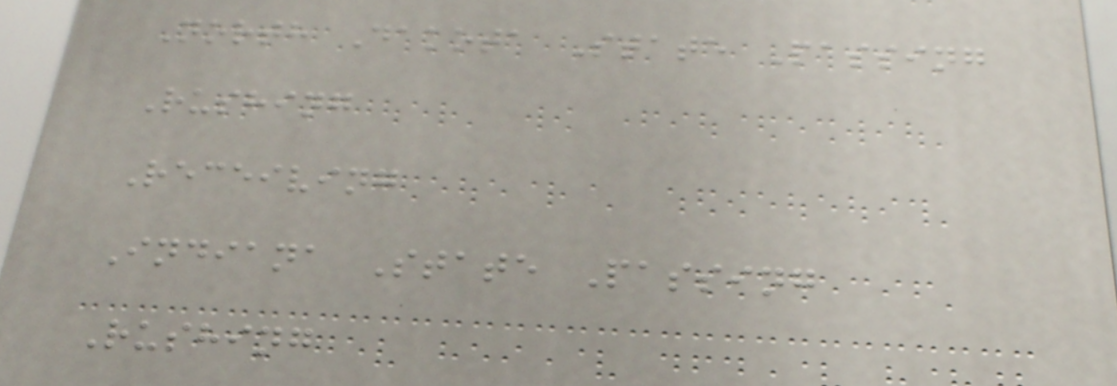North Dakota State Passing
Rushing
Receiving
Indiana State Passing
Rushing
